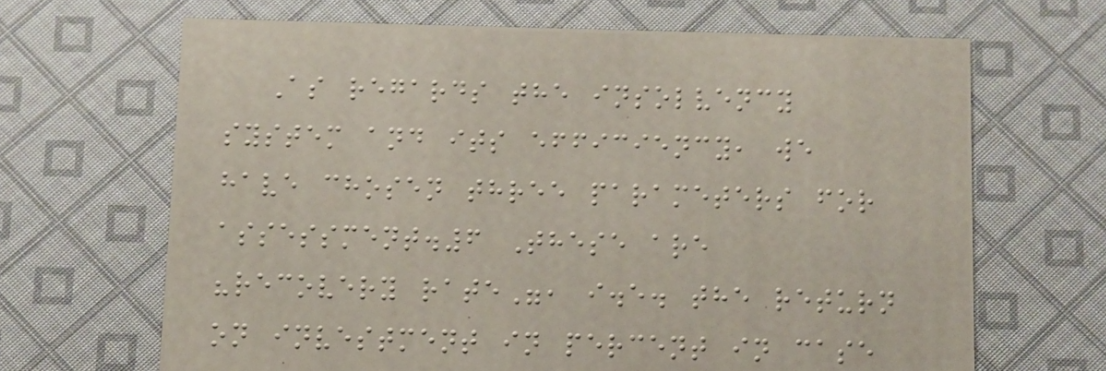As regards the insolvency
system and its efficiency, we
have chosen three parameters for
assessment.6 These are
"recovery rate", i.e. the return
on investment in percent in case
